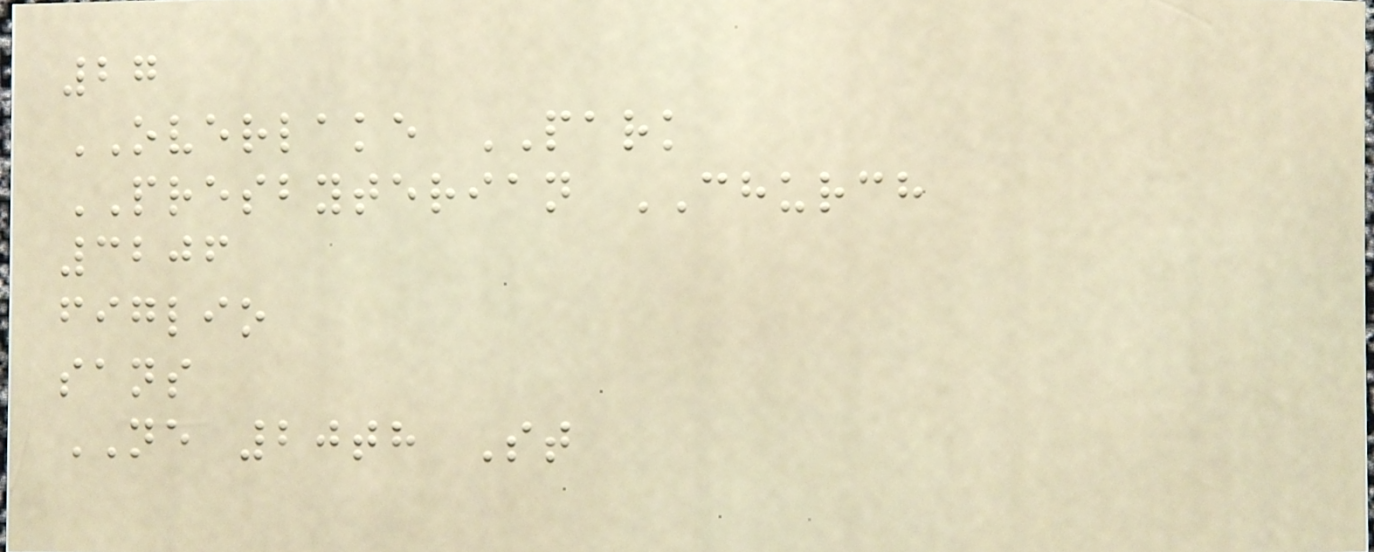27
OVERLAKE PARK
PRESBYTERIAN CHURCH
3206
figlio
sans
NE 20th St
